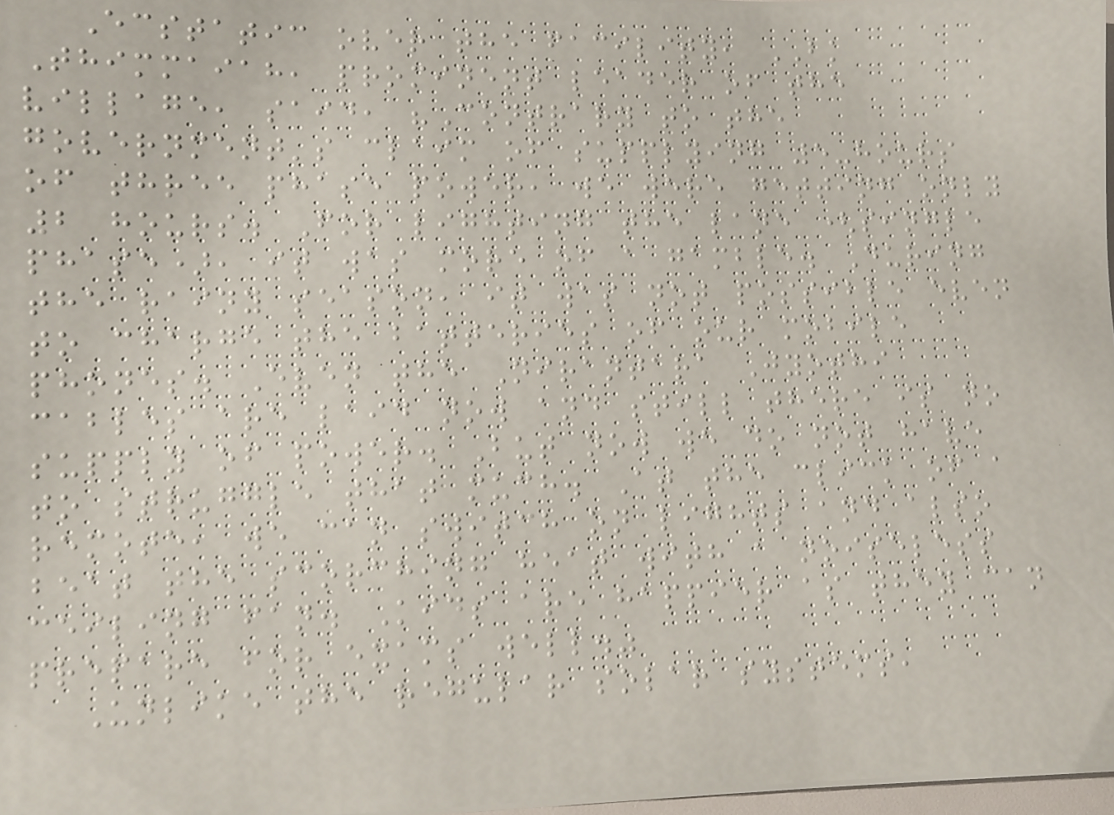Ecstatic over the facility, BK
Thimmaiah, prominent leader of the
village, said, "Contrary to the
government's claim of supplying 5-hours
of three phase power, we were getting only
2 hours. For lighting the lane (single
phase), it was more of a gamble. During
the rainy season, it was not possible even
to charge the batteries of our mobile
phones. Even the Nirantara Jyothi
cables are laid now and still there is no
supply of power. But now we do not have
to struggle that much. At the click of a
remote, we can switch on lights and also
beat the scorching heat with a noiseless
ceiling fan. Kids are happier as they can
prepare for exams well."
Unlike the regular solar systems,
